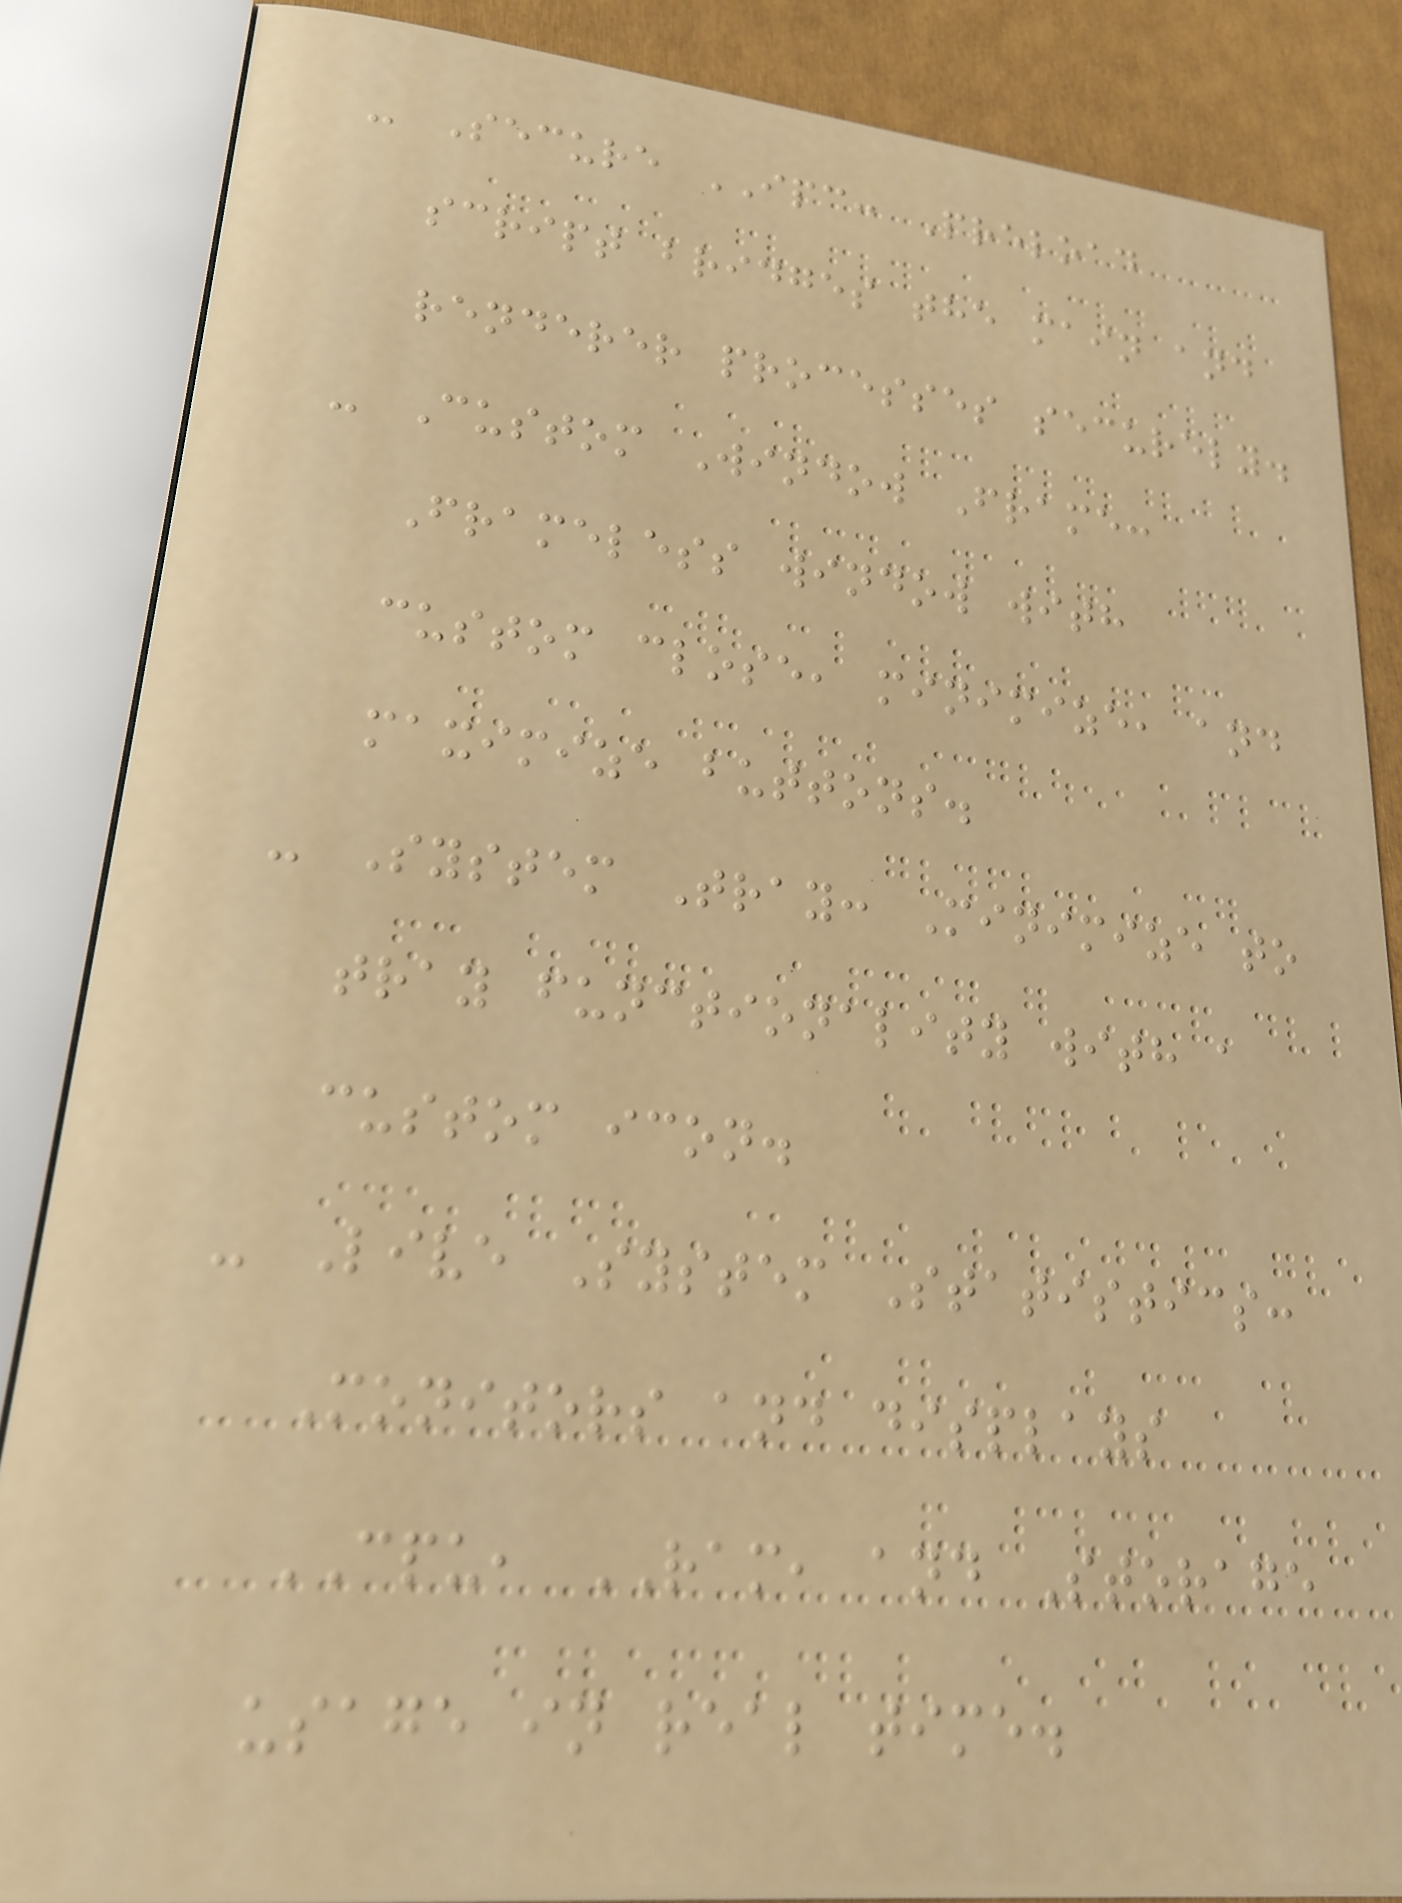- Secure IPC: Preload
script bridges the main and
renderer processes securely.
- Custom Window Frame:
Frameless window with
custom close, minimize, and
maximize buttons.
- System Tray: Minimize to
tray functionality with a
custom icon.
- Live System Statistics:
Monitors and displays
CPU, RAM, and Storage
usage in real time.
